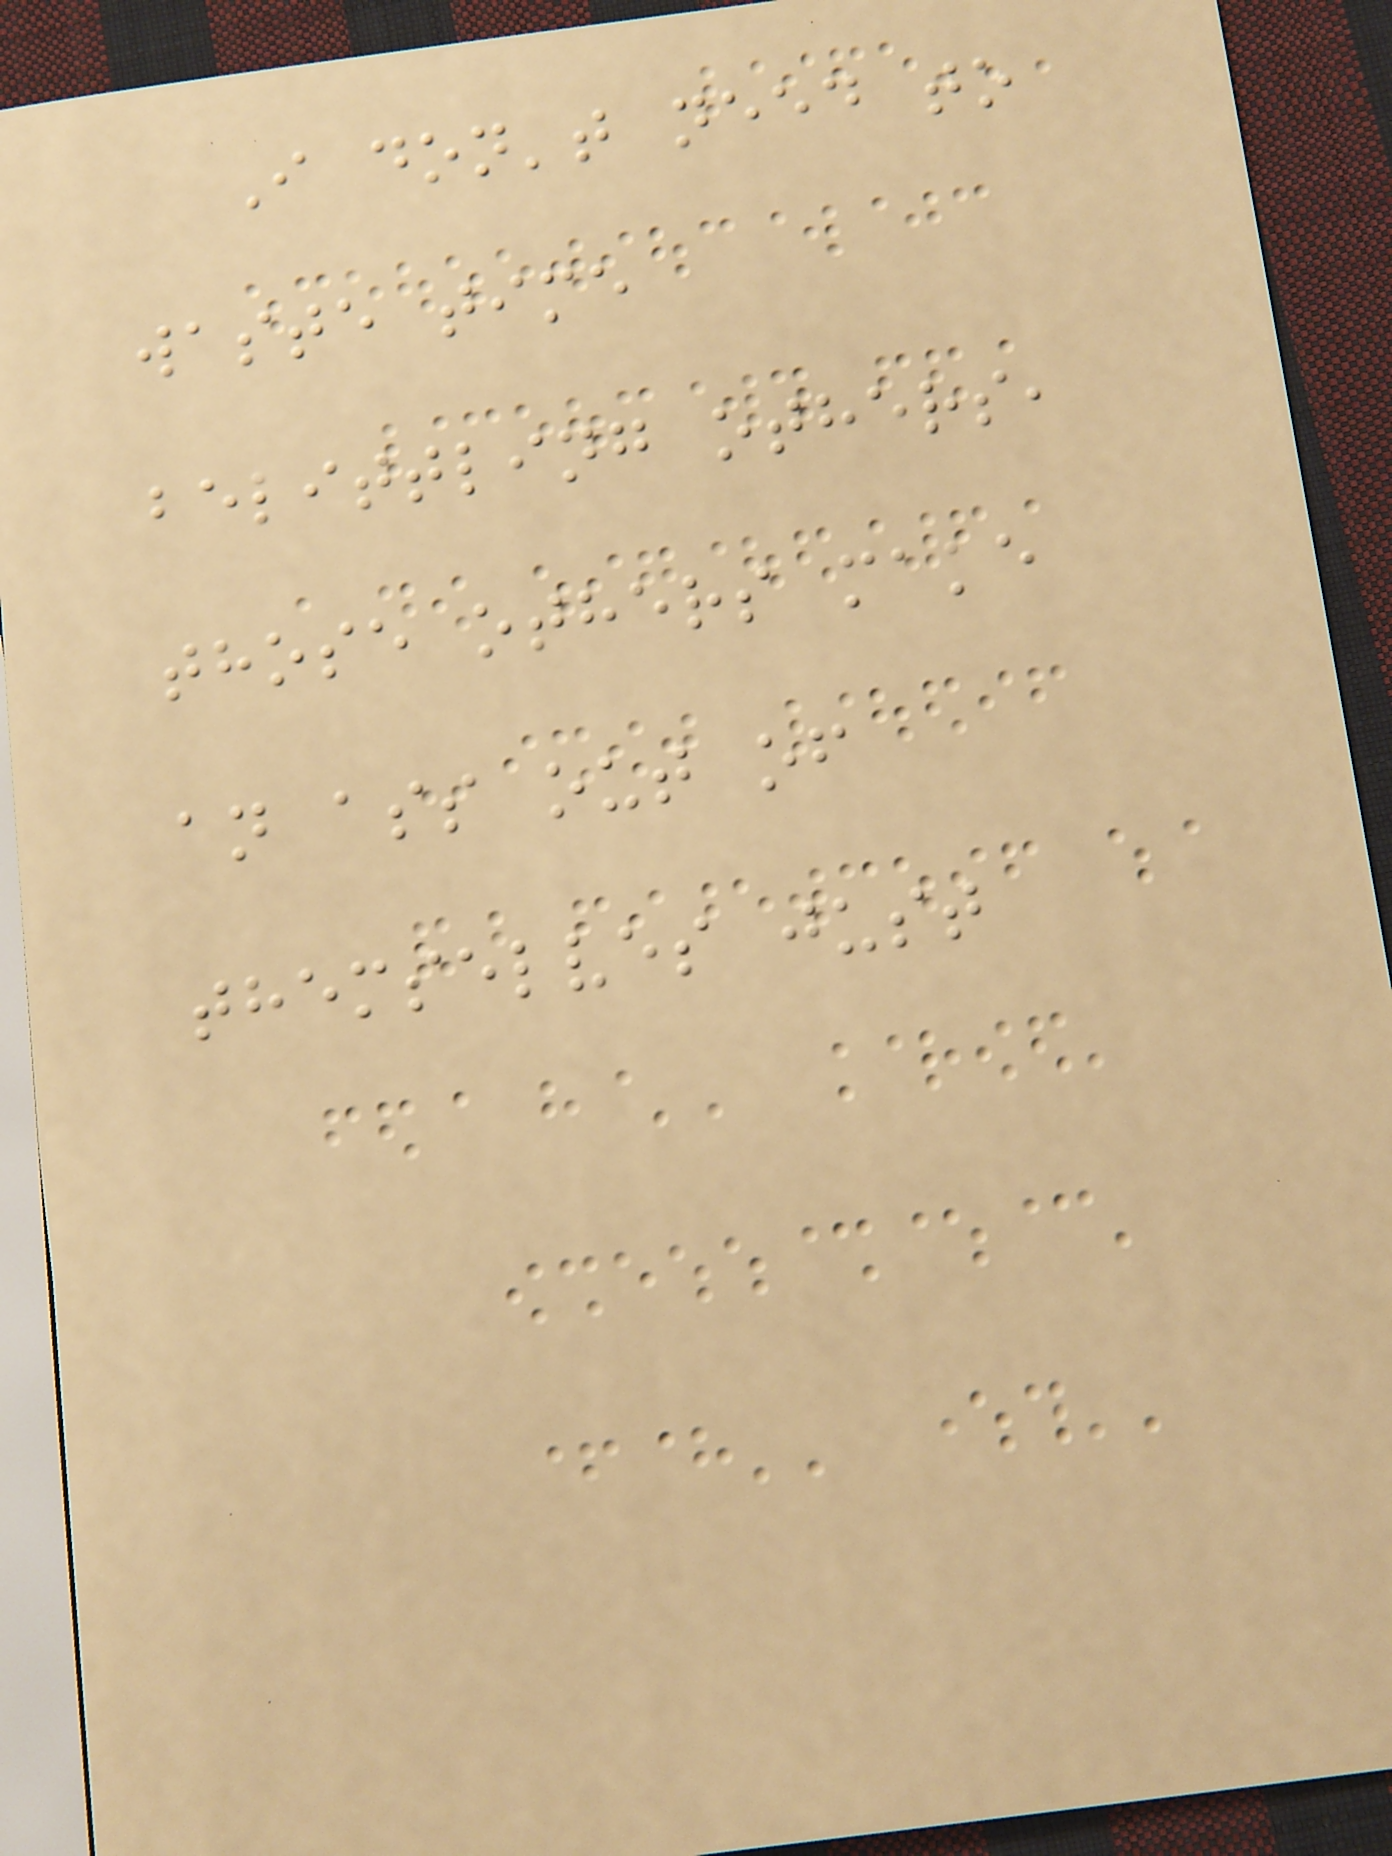I don't need to
waste time
belittling others,
those others make
an ass out of
themselves just
